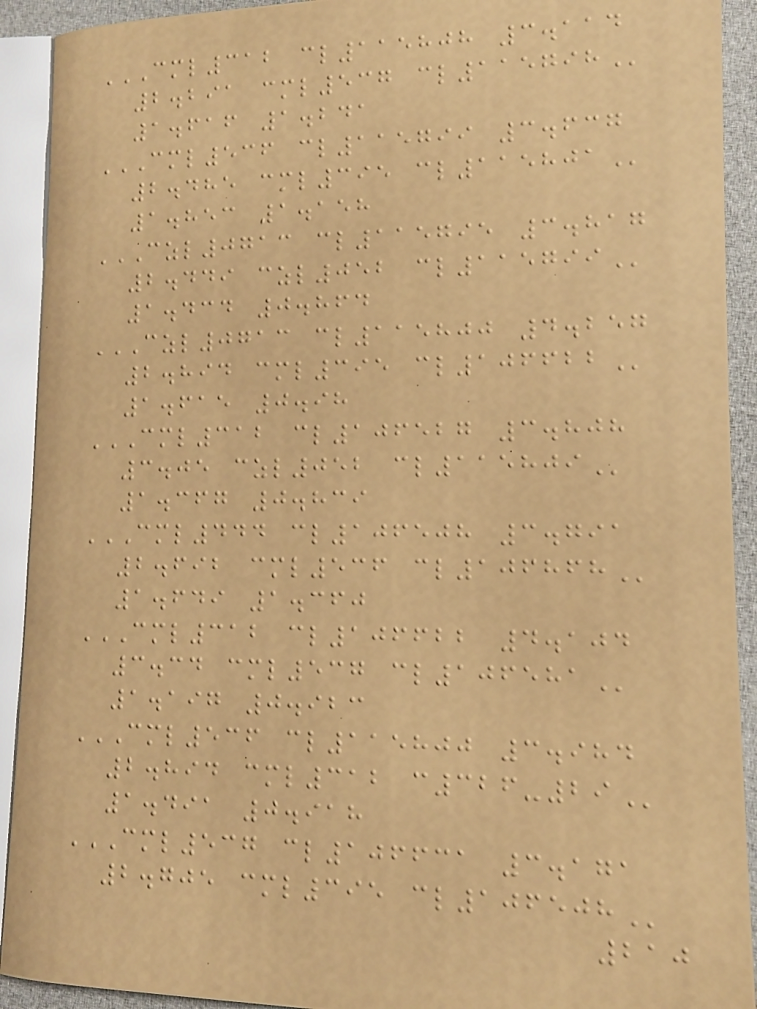CML312 CL115808 3.114
2.291 CML537 CL115798
1.616 1.241
CML536 CL115799 3.637
2.485 CML395 CL115801
1.853 1.158
CZL0713 CL115795 3.817
2.449 CZL052 CL115799
1.434 0.864
CZL0713 CL115800 4.257
2.894 CML395 CL106622
1.615 0.98
CML312 CL106527 3.808
3.05 CZL052 CL115809
1.367 0.839
CML444 CL106508 3.791
2.692 CML536 CL106868
1.649 1.360
CML312 CL106622 4.104
3.34 CML537 CL106581
1.197 0.923
CML536 CL115800 3.984
2.894 CML312 C326-29
1.491 0.918
CML537 CL106631 3.171
2.705 CML395 CL106508
210
